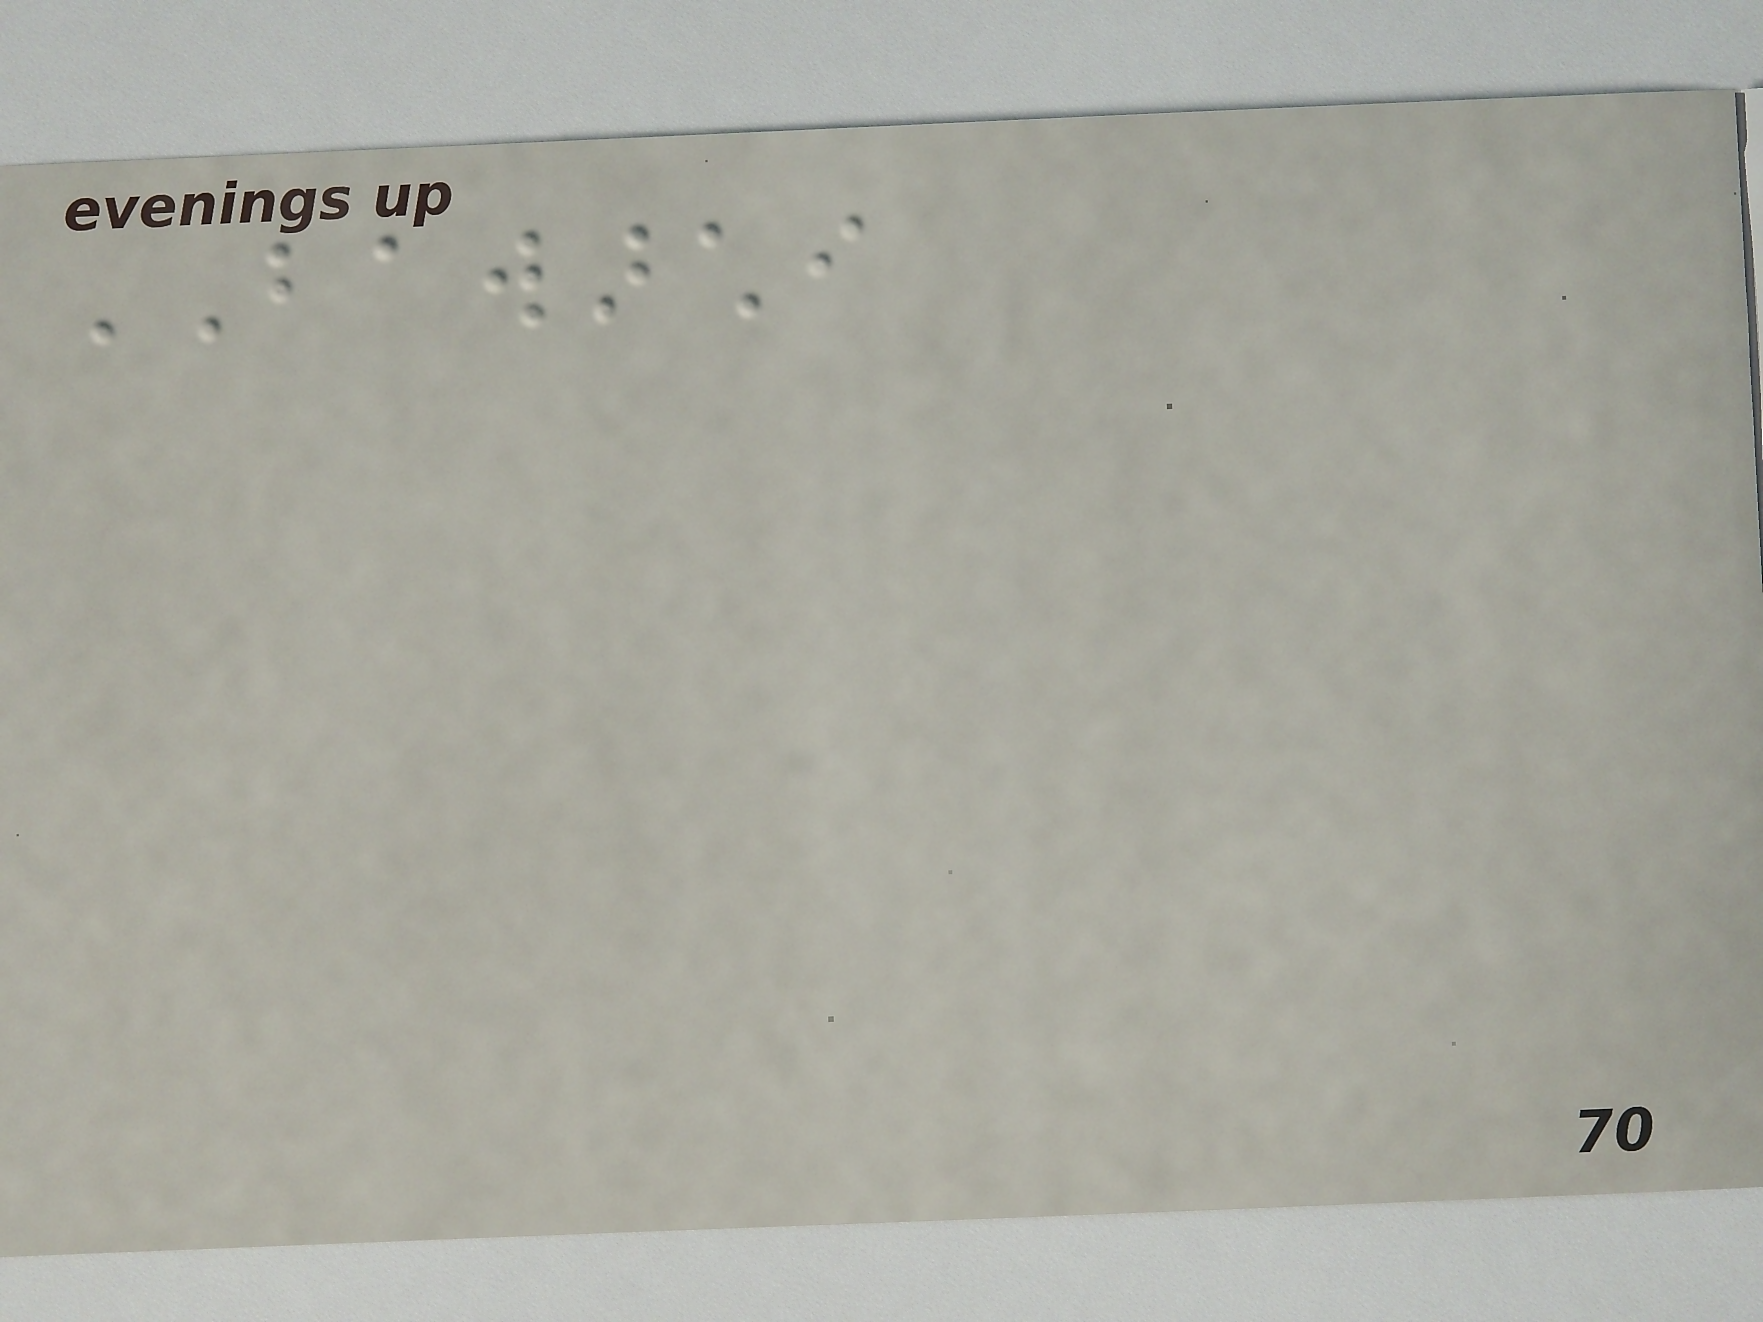BAWARCHI
